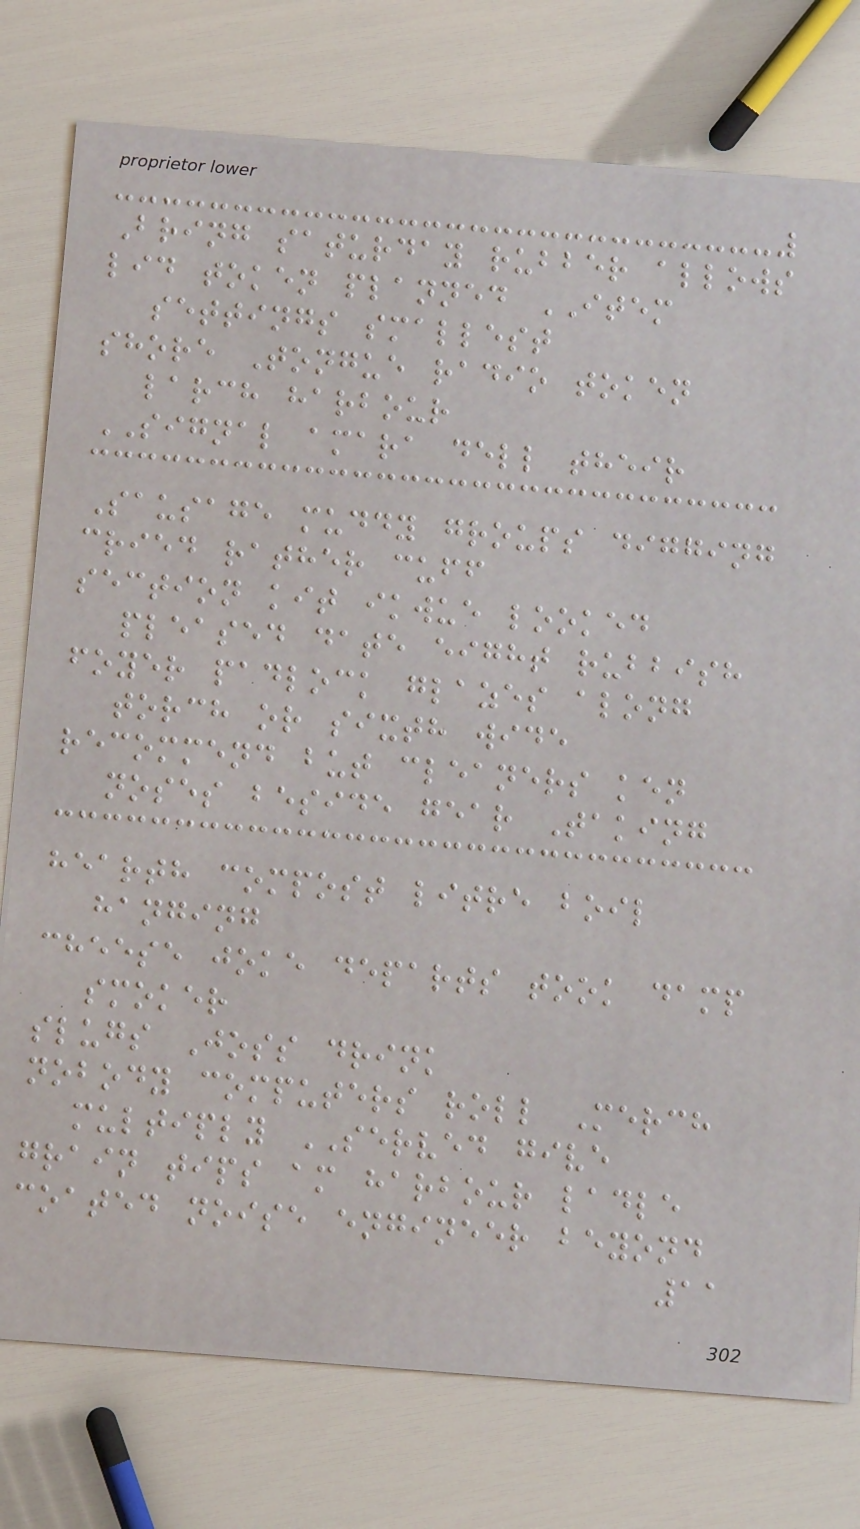Bring saturday rubber allows
lid token planned ITEM
settings smallest
shore Tongue radio token
larch harbour
SIGNAL amara dell their
Sausage muddy groups digging
cried rather cuff
section kit ikwue looked
pleased date eight rubbish
foyer padlock glazes along
torch or sixth wide
recommend but cleaners ken
noses beside gear Taking
hearth compost litre boil
hanging
cheese joke departs took damp
smoker
slugs Joss drink
nobody computers roll Merch
multiply SERVED give
grain tips am harbour ladle
coated noise engineer beyond
11
